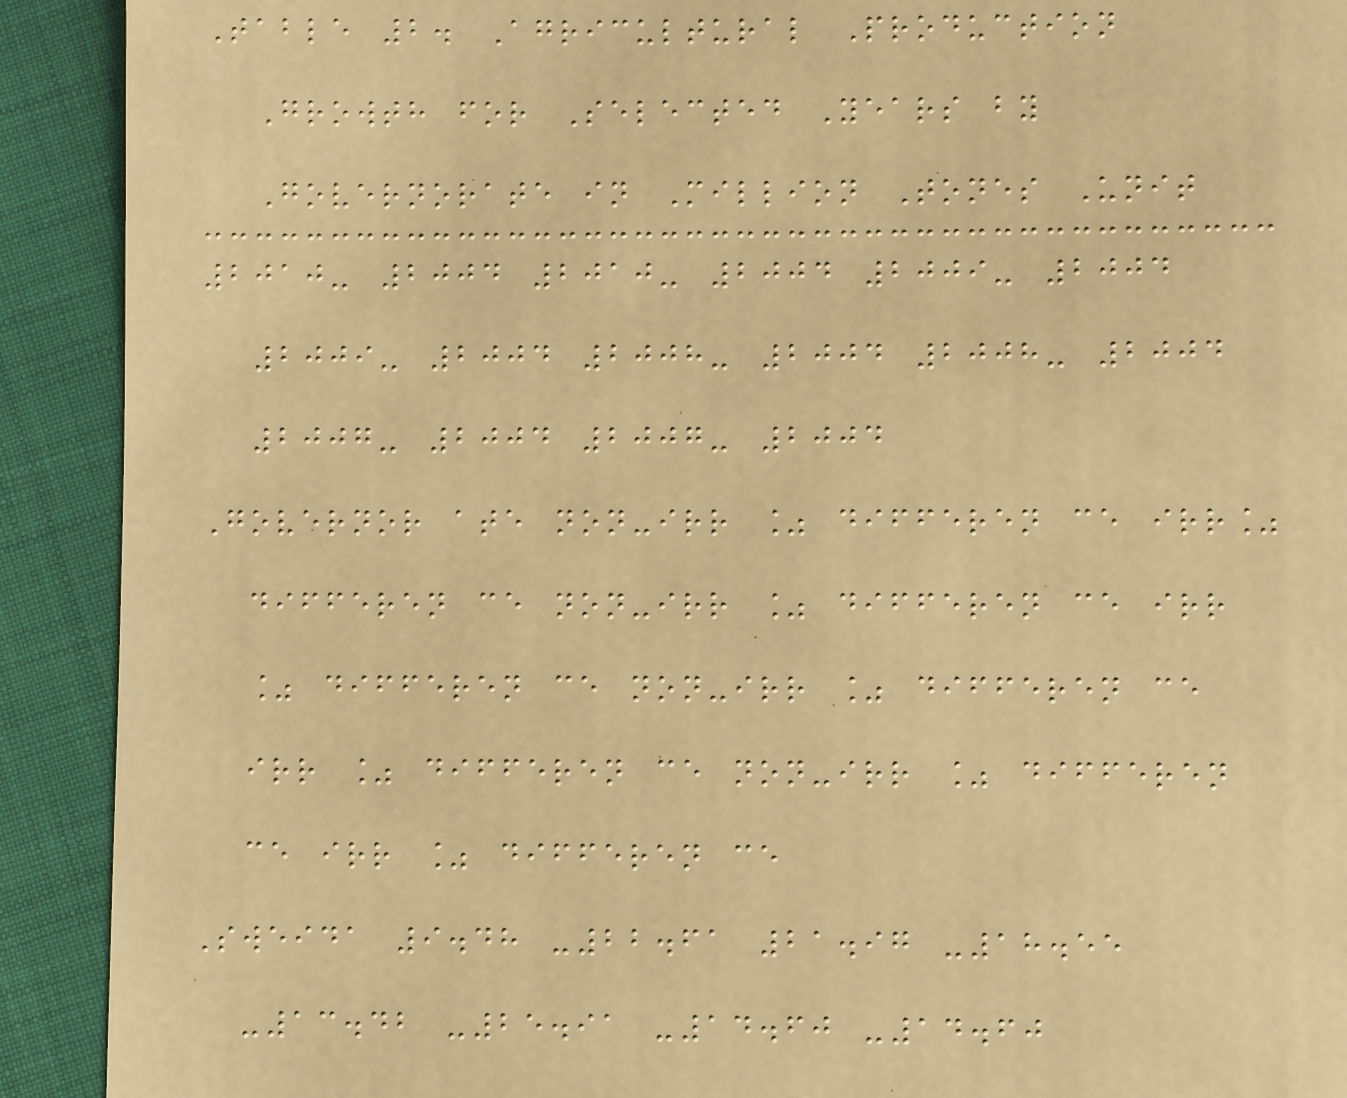Table 2. Agricultural Production
Growth for Selected Years by
Governorate in Million Tones Unit
2010- 2004 2010- 2004 2009- 2004
2009- 2004 2008- 2004 2008- 2004
2007- 2004 2007- 2004
Governor ate non-irr % differen ce irr%
differen ce non-irr % differen ce irr
% differen ce non-irr % differen ce
irr % differen ce non-irr % differen
ce irr % differen ce
Sweida 9.48 -22.61 21.97 -18.55
-13.42 -25.91 -14.60 -14.60
